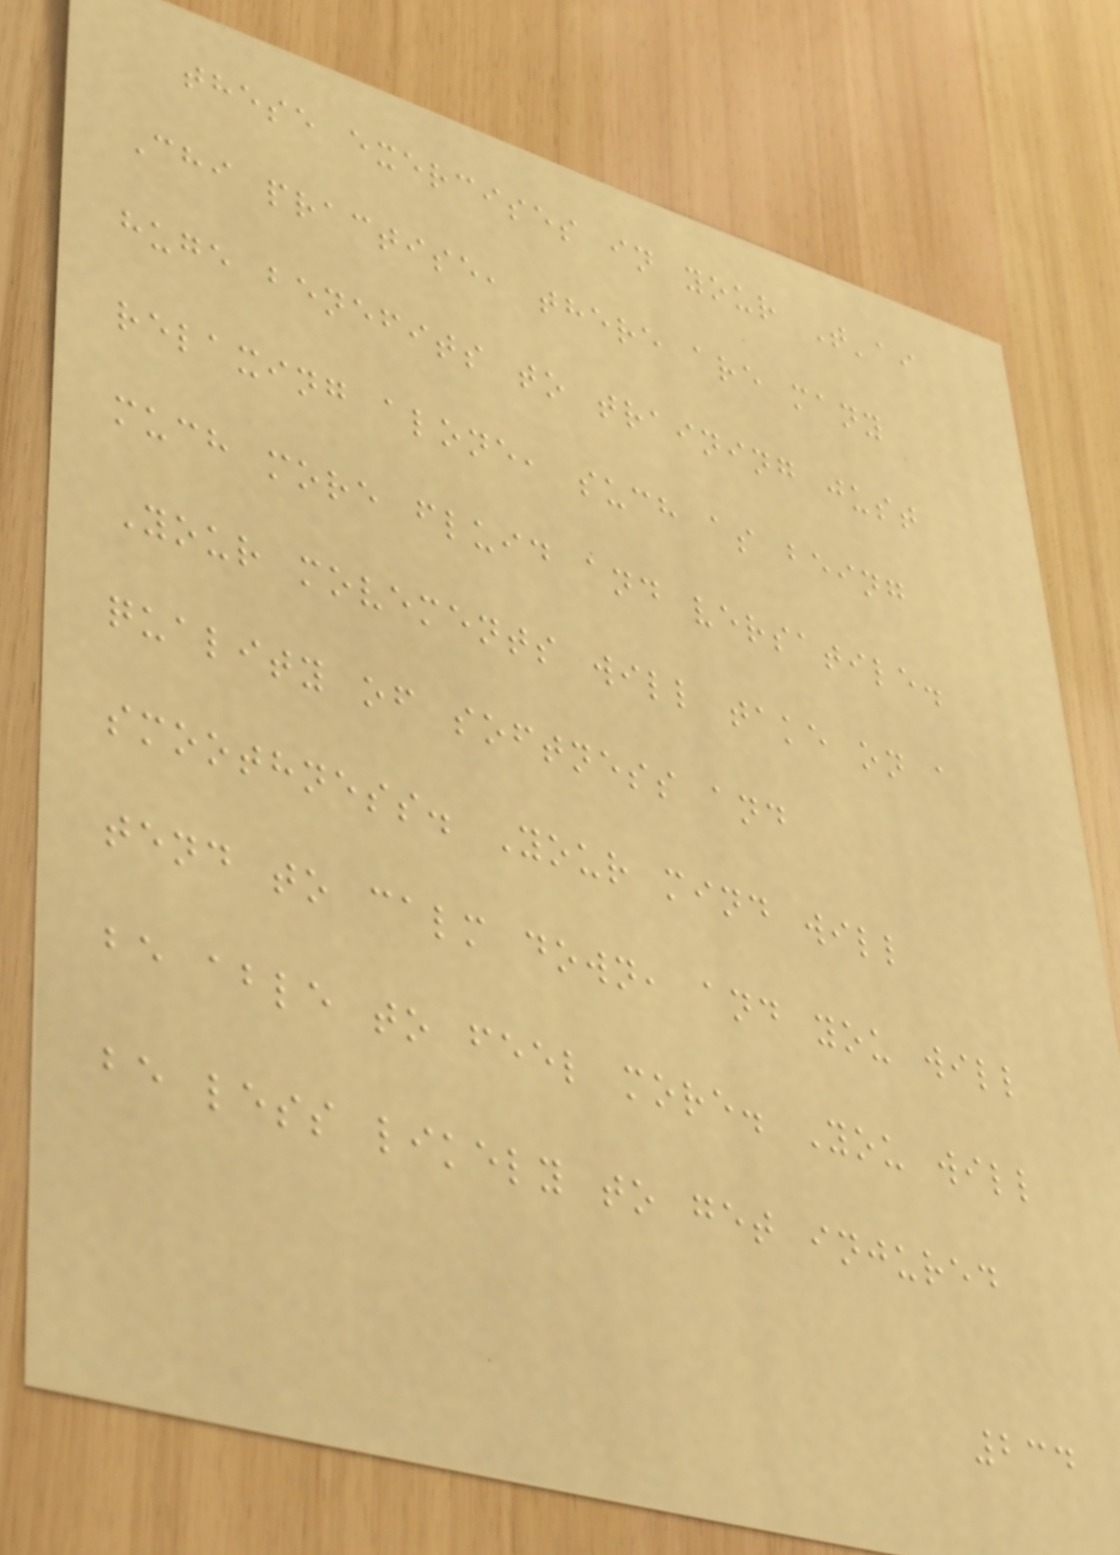these exercises in your T'ai
Chi practise, there are many
huge benefits to training just
relaxing alone, such as being
much more fluid and versatile.
Your movements will take on a
quality of softness and
smoothness. Your mind will
tend to calm down, and you will
be able to feel more. You will
be less likely to get injured
234
